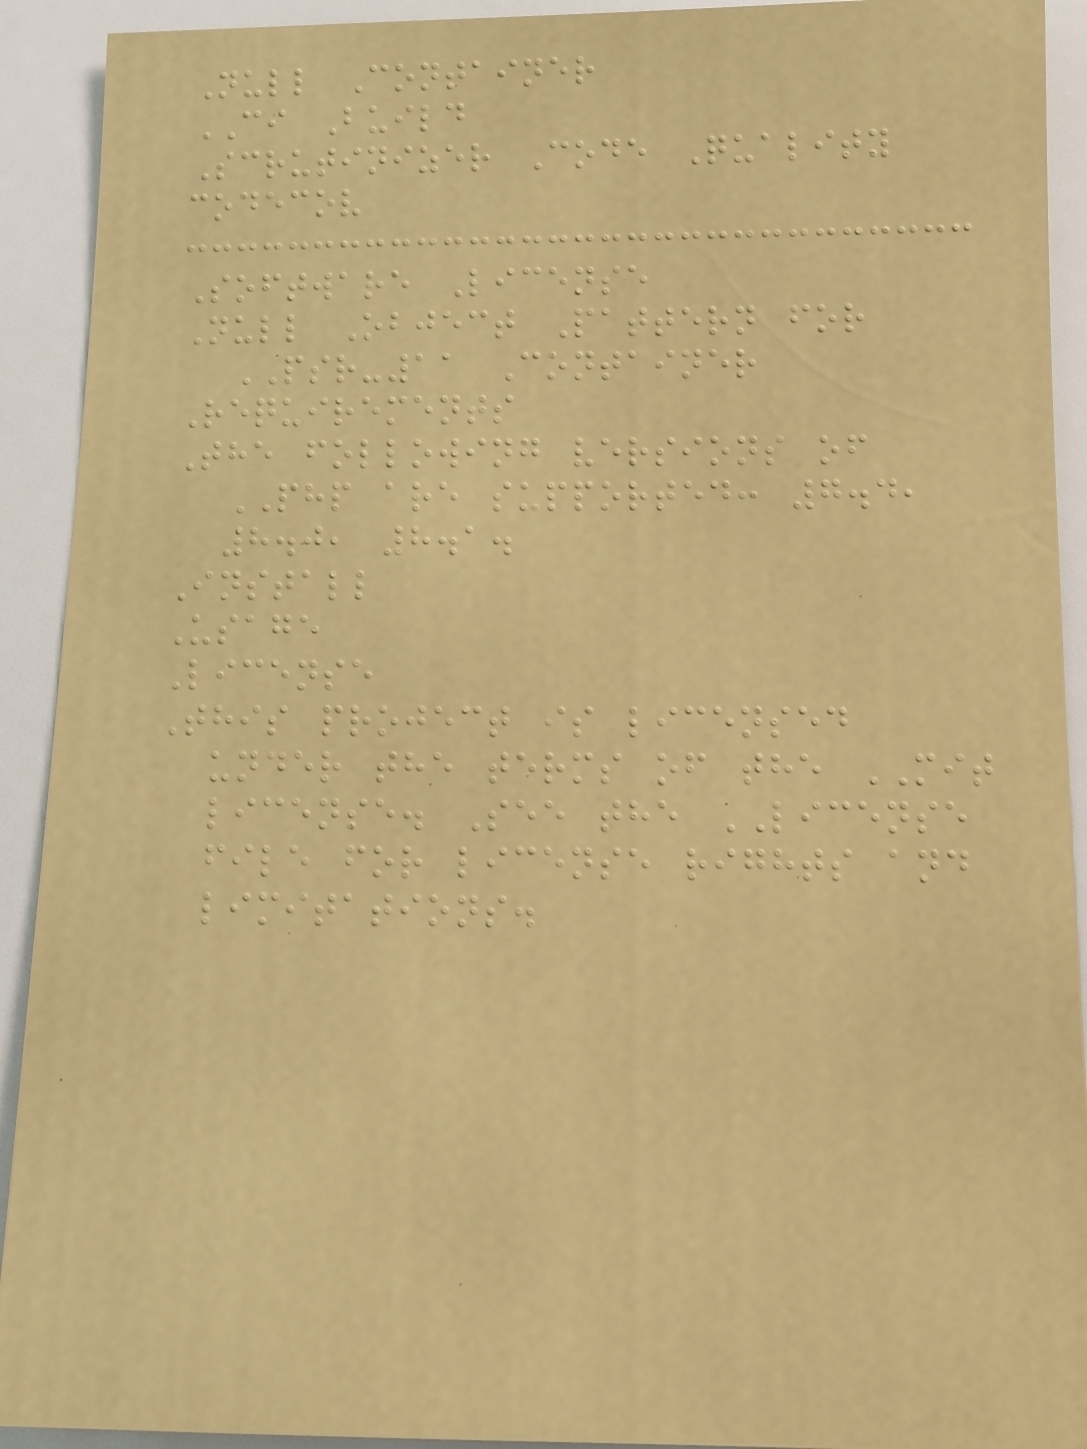Null Container
CI Build
Scrutinizer Code Quality
codecov
Software License
Null Object Pattern for
PSR-11 Container
Requirements
The following versions of
PHP are supported: 7.4,
8.0, 8.1.
Install
Usage
License
This project is licensed
under the terms of the MIT
license. See the LICENSE
file for license rights and
limitations.
